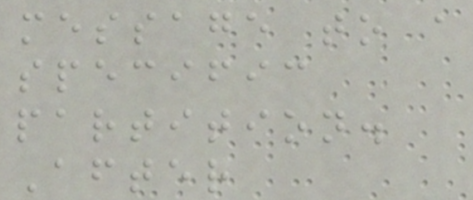message to a
specific
partition.
After
